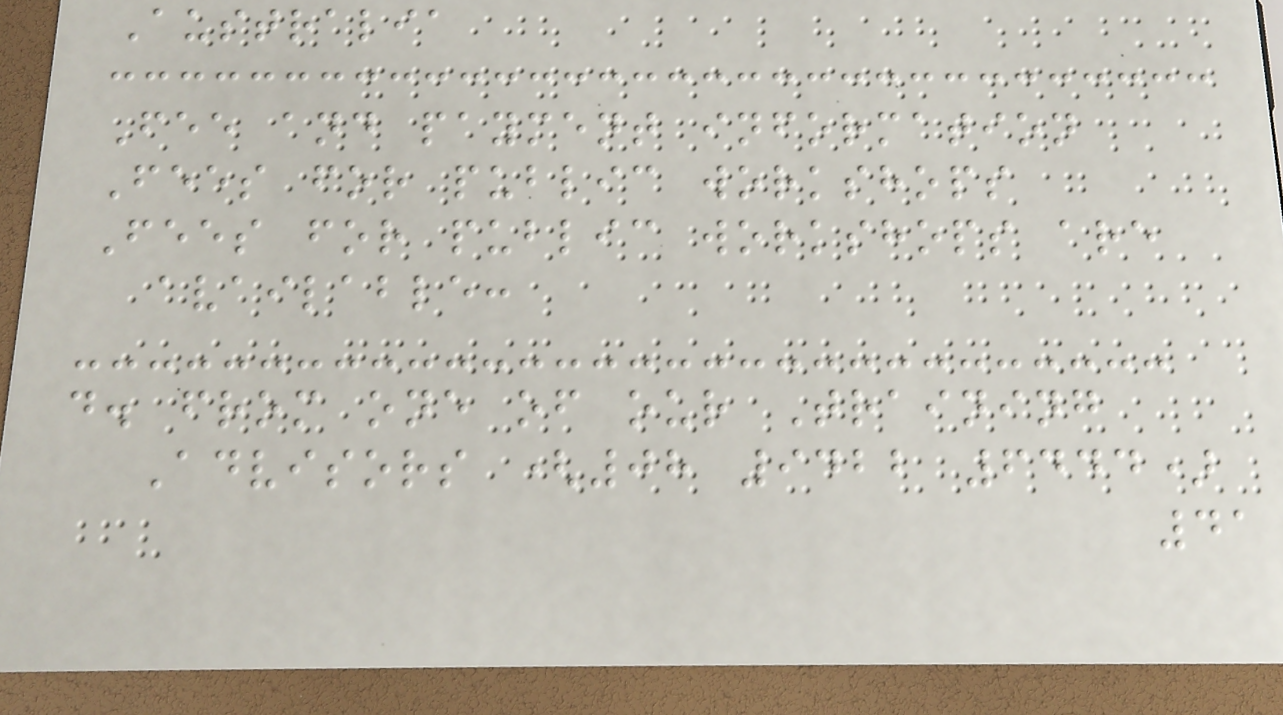Australia
Fee and payment information
Fees for public workshops
Fees for public workshops are
available:
d. from one of our Training
Advisors (08 9422 6444)
41
